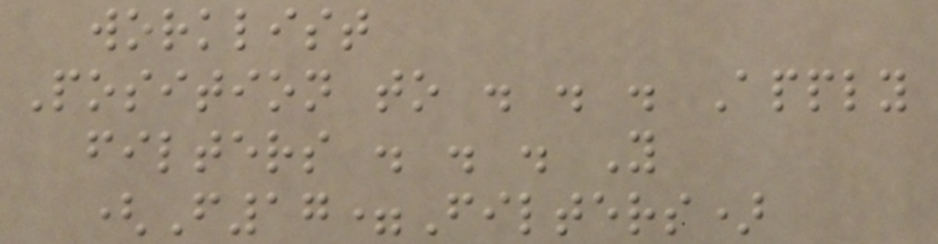worklist
Position to . . . Apply
filters . . . Y
(F17=Filters)
